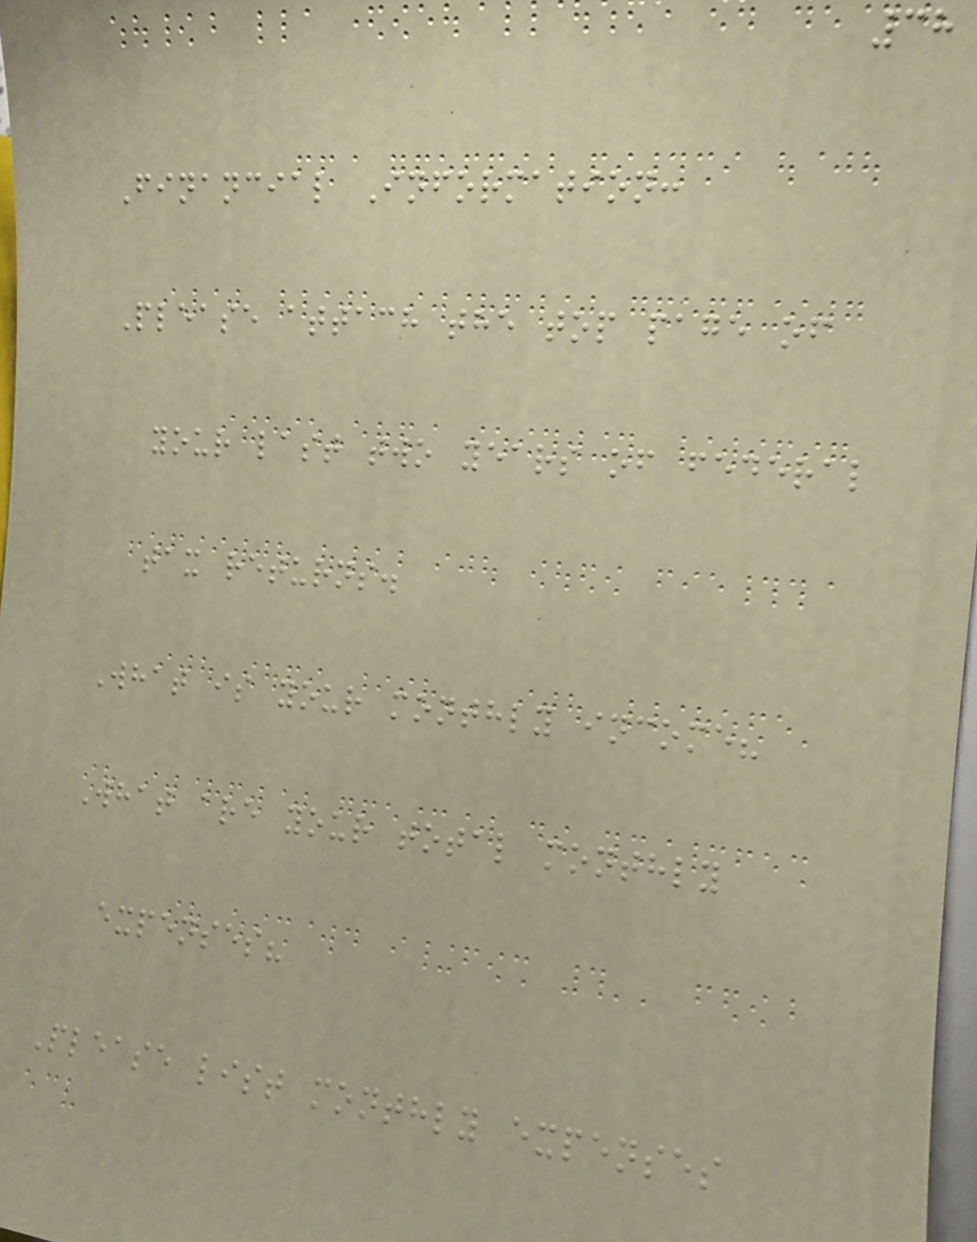38
Financial Information:
Please attach the top page of
your last two years of federal
tax returns.
What is your monthly income?
What are your total monthly
expenses?
Please list monthly expenses
